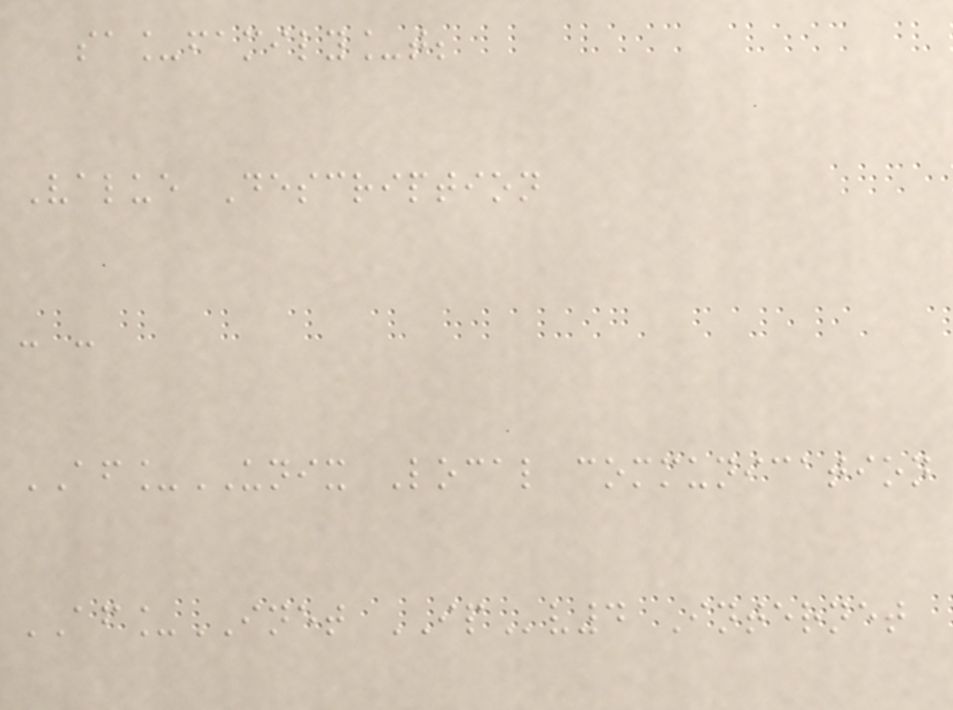sa_family_t;
Value Description
- -
AF_UNIX Local communication
AF_INET IPv4 Internet
